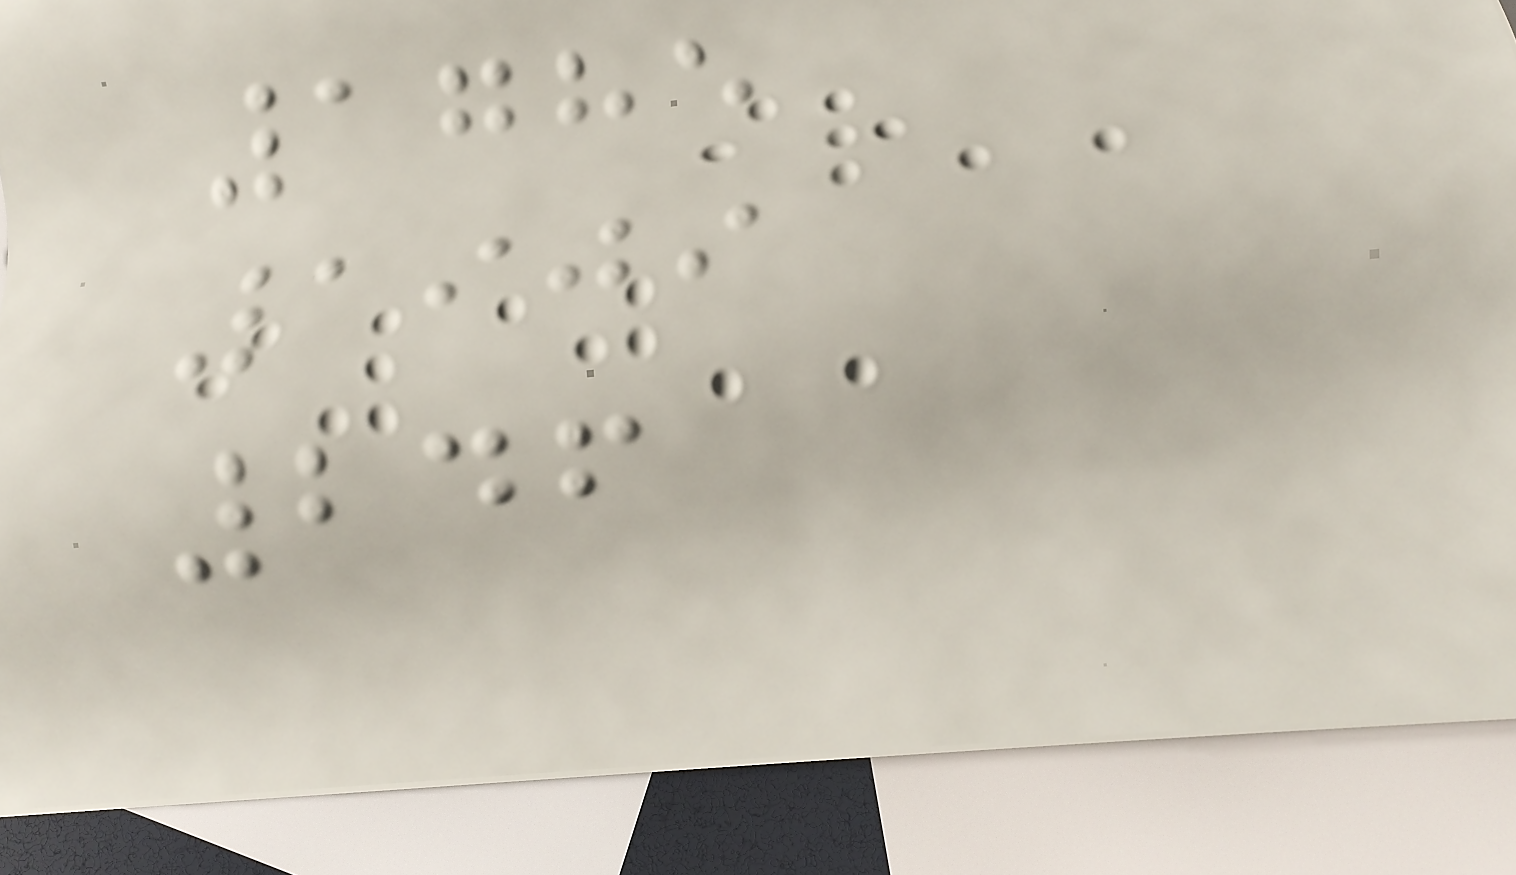1785
1909
246
